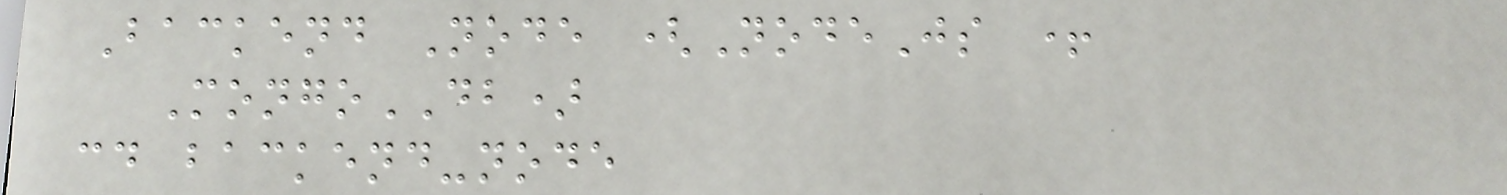Backend Node (NodeJs +
MongoDB)
cd backend-node
